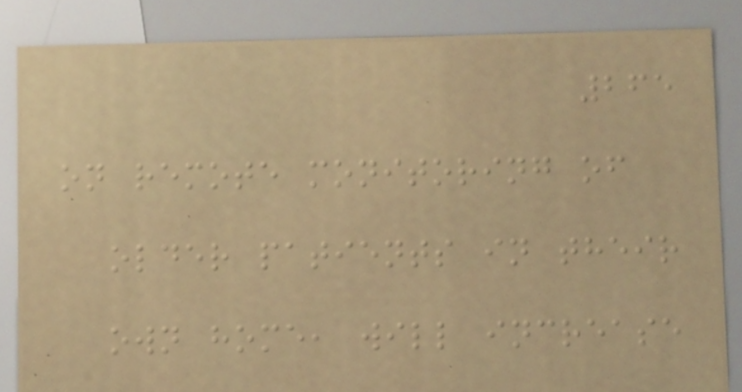265
on remote monitoring of
older patients in their
own home, will increase
